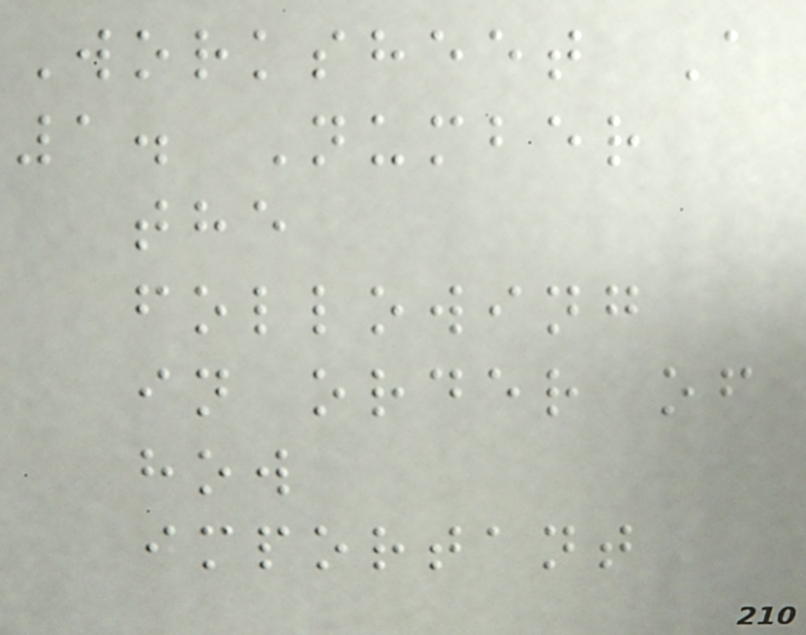Worksheet A
1. Number
the
following
in order of
how
important
